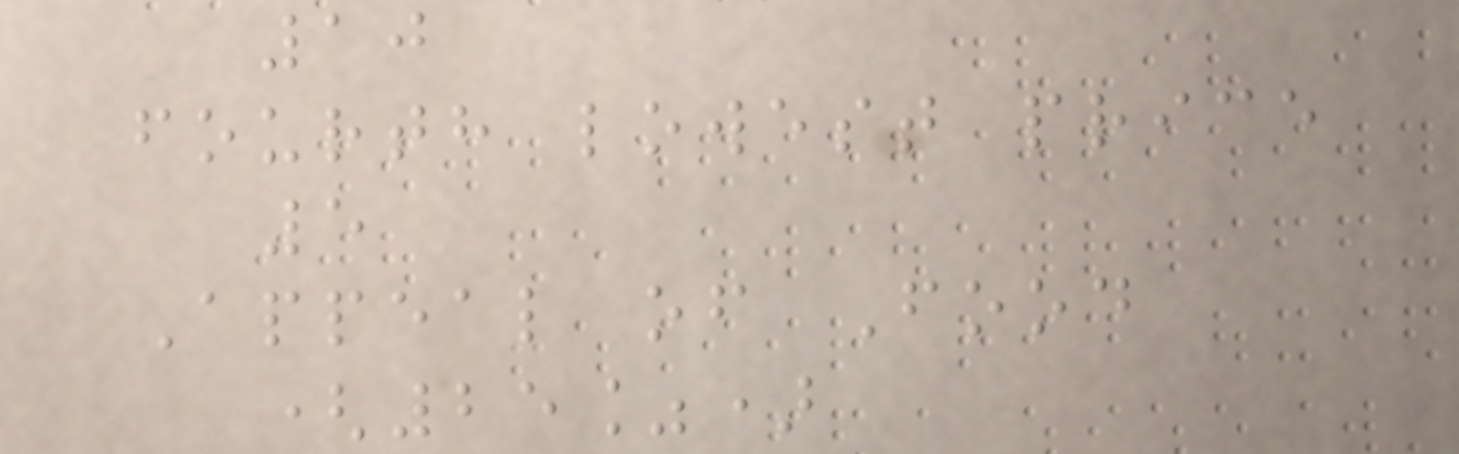10
fourth lowest price
5
Appeal of Food
(25%)
